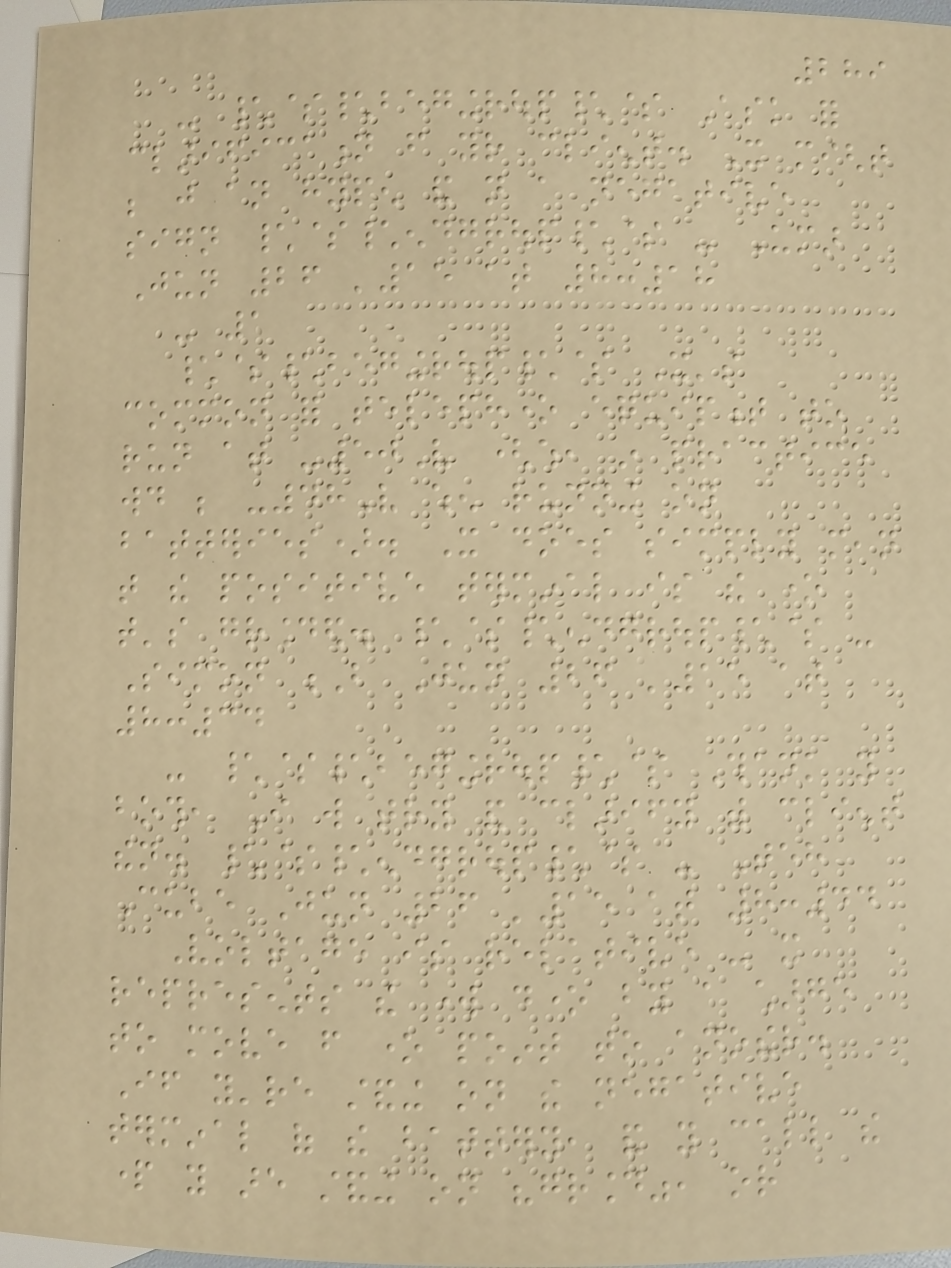289
- \$\begingroup\$ Ask for
clarification from your client. It might
be just an hypen and not a negative
sign \$\endgroup\$ - Umar
Jun 26 '15 at 8:18
- 1
\$\begingroup\$ It's
common for telephone equipment to
run at -50V (which, in practice
would be -48V when running on
batteries). It does simply mean
that the positive terminal is the one
that's grounded. \$\endgroup\$ -
Simon B Jun 26 '15 at
8:34
- \$\begingroup\$ Thank you
both, I will try and clarify with client
then. \$\endgroup\$ - Teh
Cube Jun 26 '15 at 8:44
Voltage is relative - it
represents the work done by a charge
to move from one point to another.
If you're standing on the negative
terminal of the battery, and you call the
part you are standing on "ground", or
